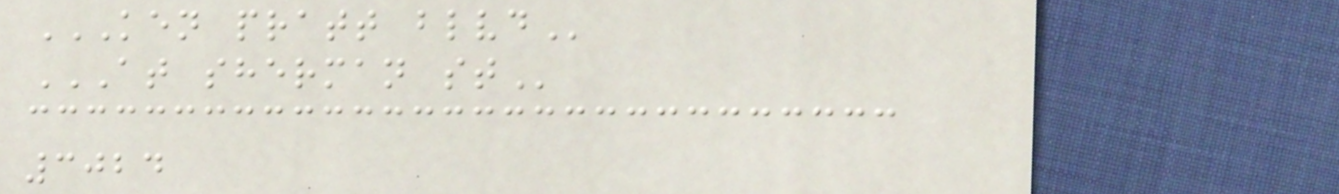KEN PRATT BLVD
AT SHERMAN ST
3024
